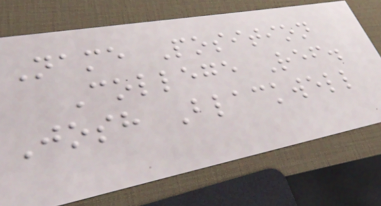Name Position
College Ref.
Josh Blackwell
